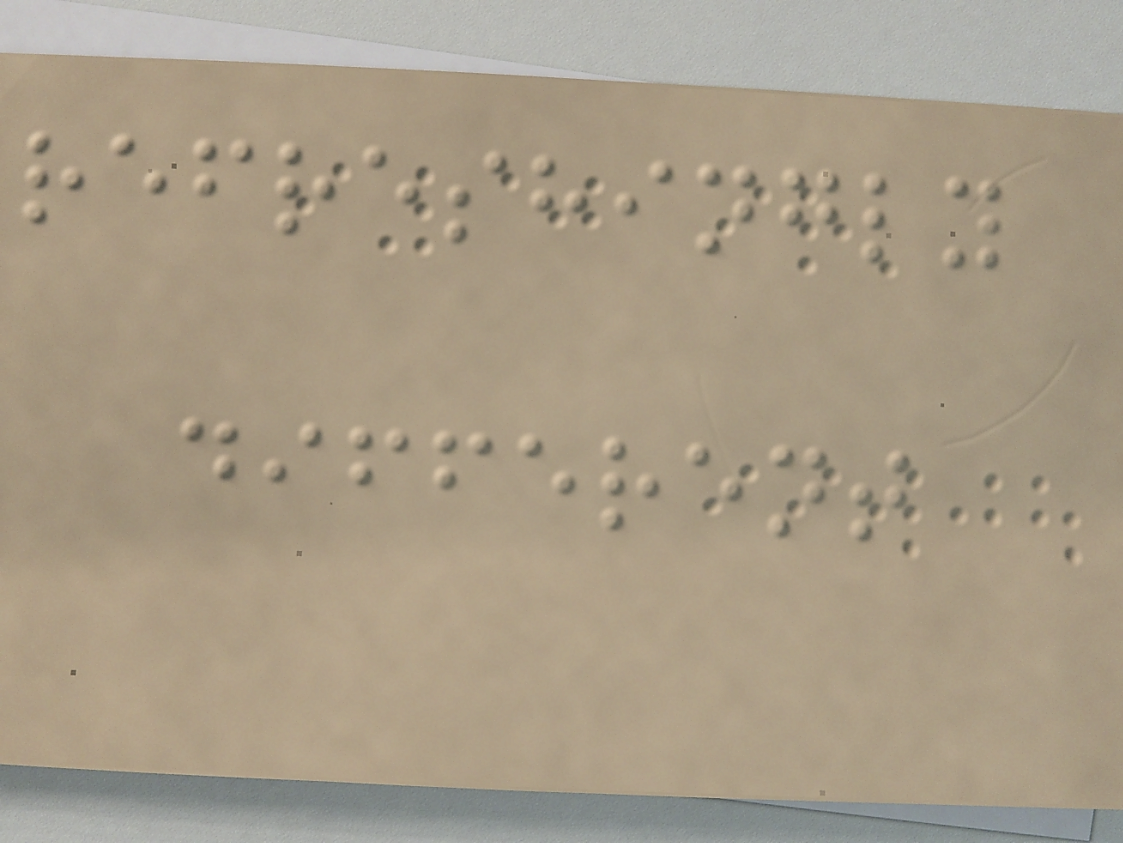refreshingly
different
